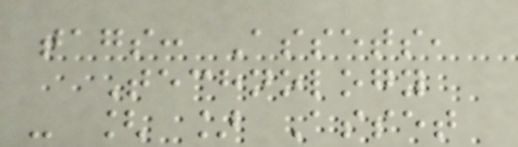tags: Assets,
Technology
- [ ] Asset
